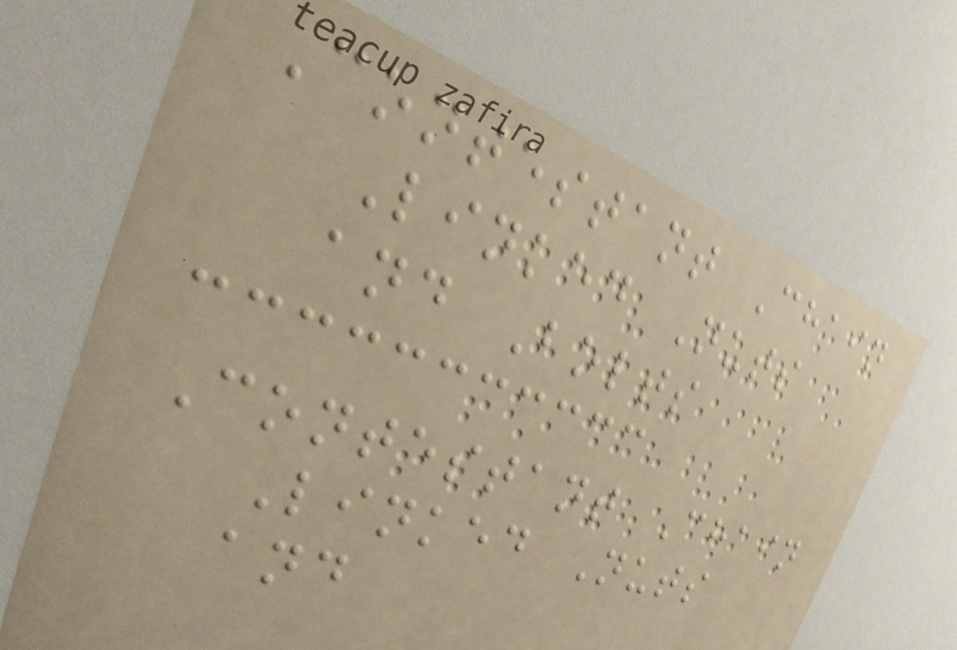Contestant Chain
Linked Nuts
and Bolts
Contestant Chain
Linked Nuts
and
